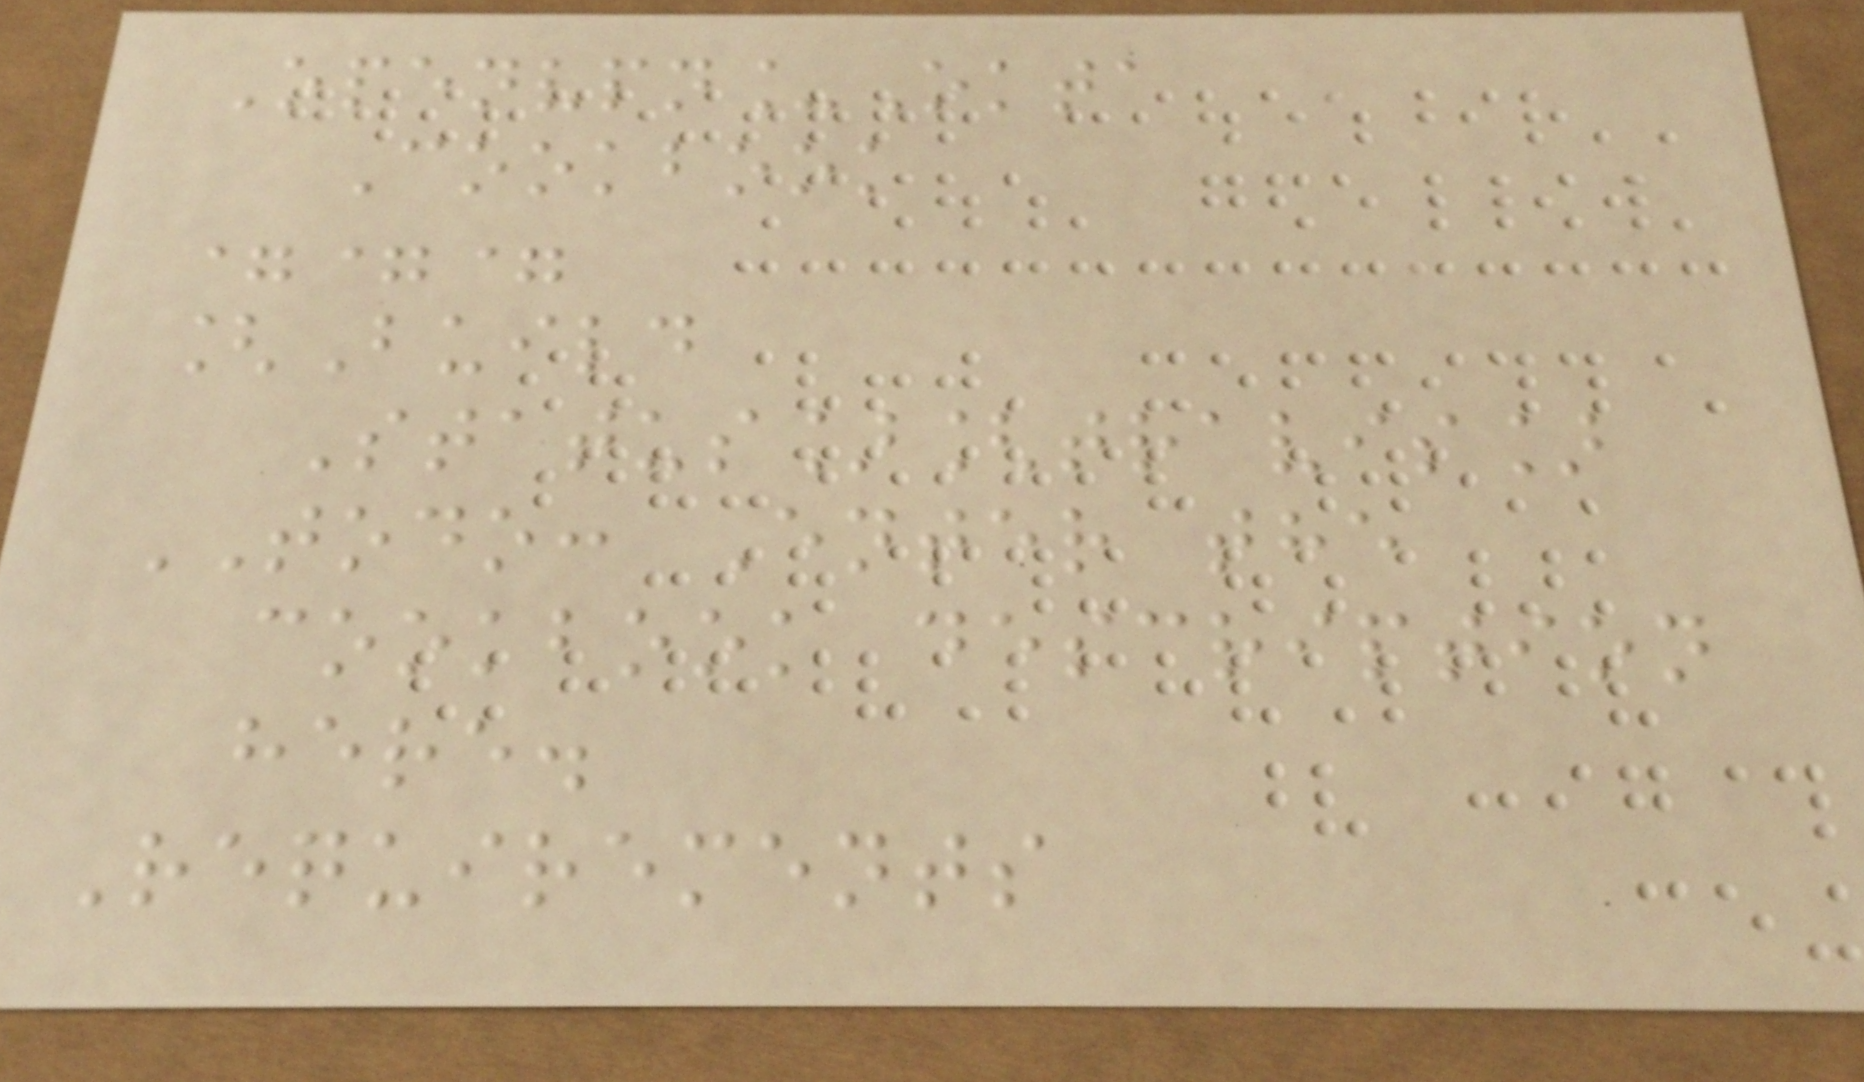Openvpn_Okta
Cookbook
===
[Build
Status][travis]
TODO: Enter the
cookbook description
here.
Requirements
